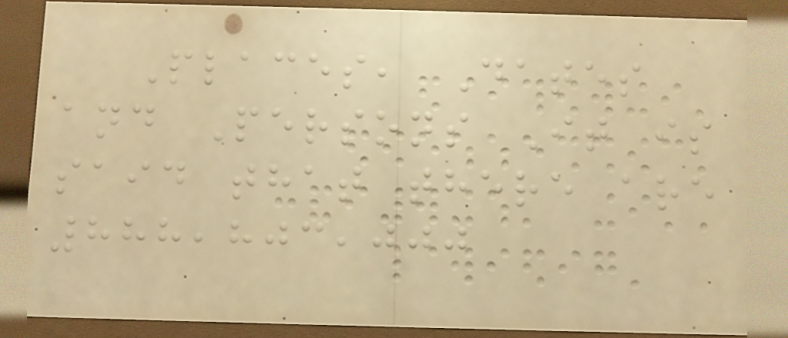Places, Dates
and Persons It is
said that there are
888,803,000
